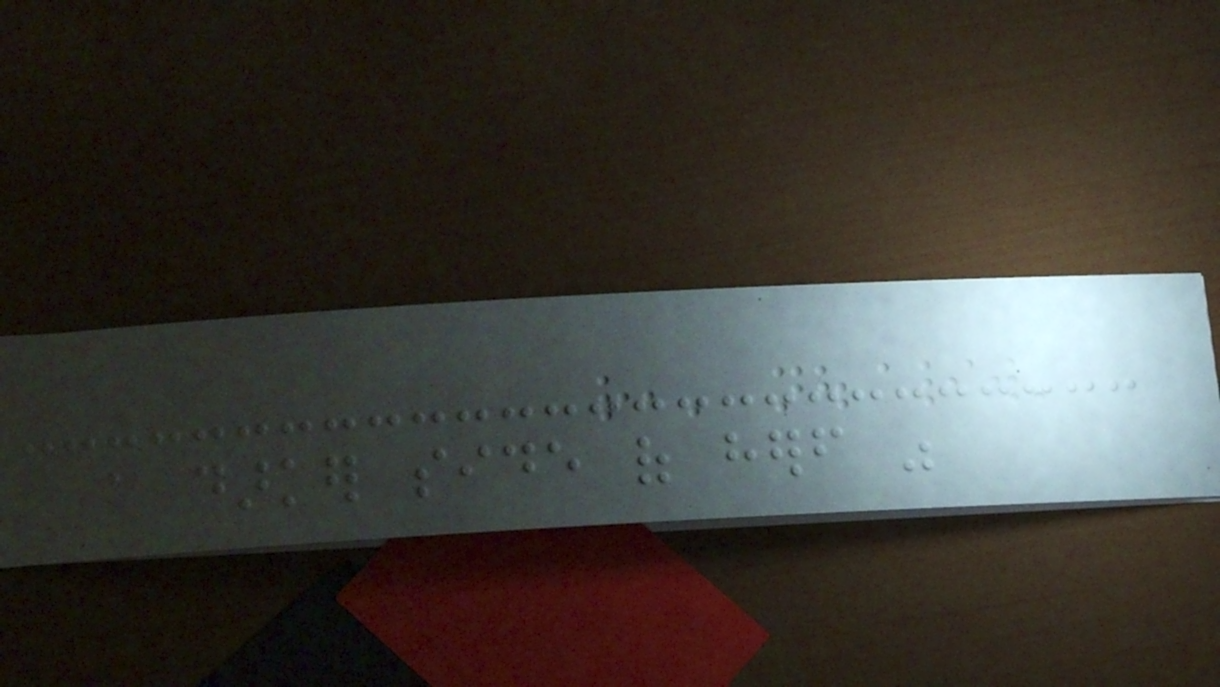a darker side of herself was
